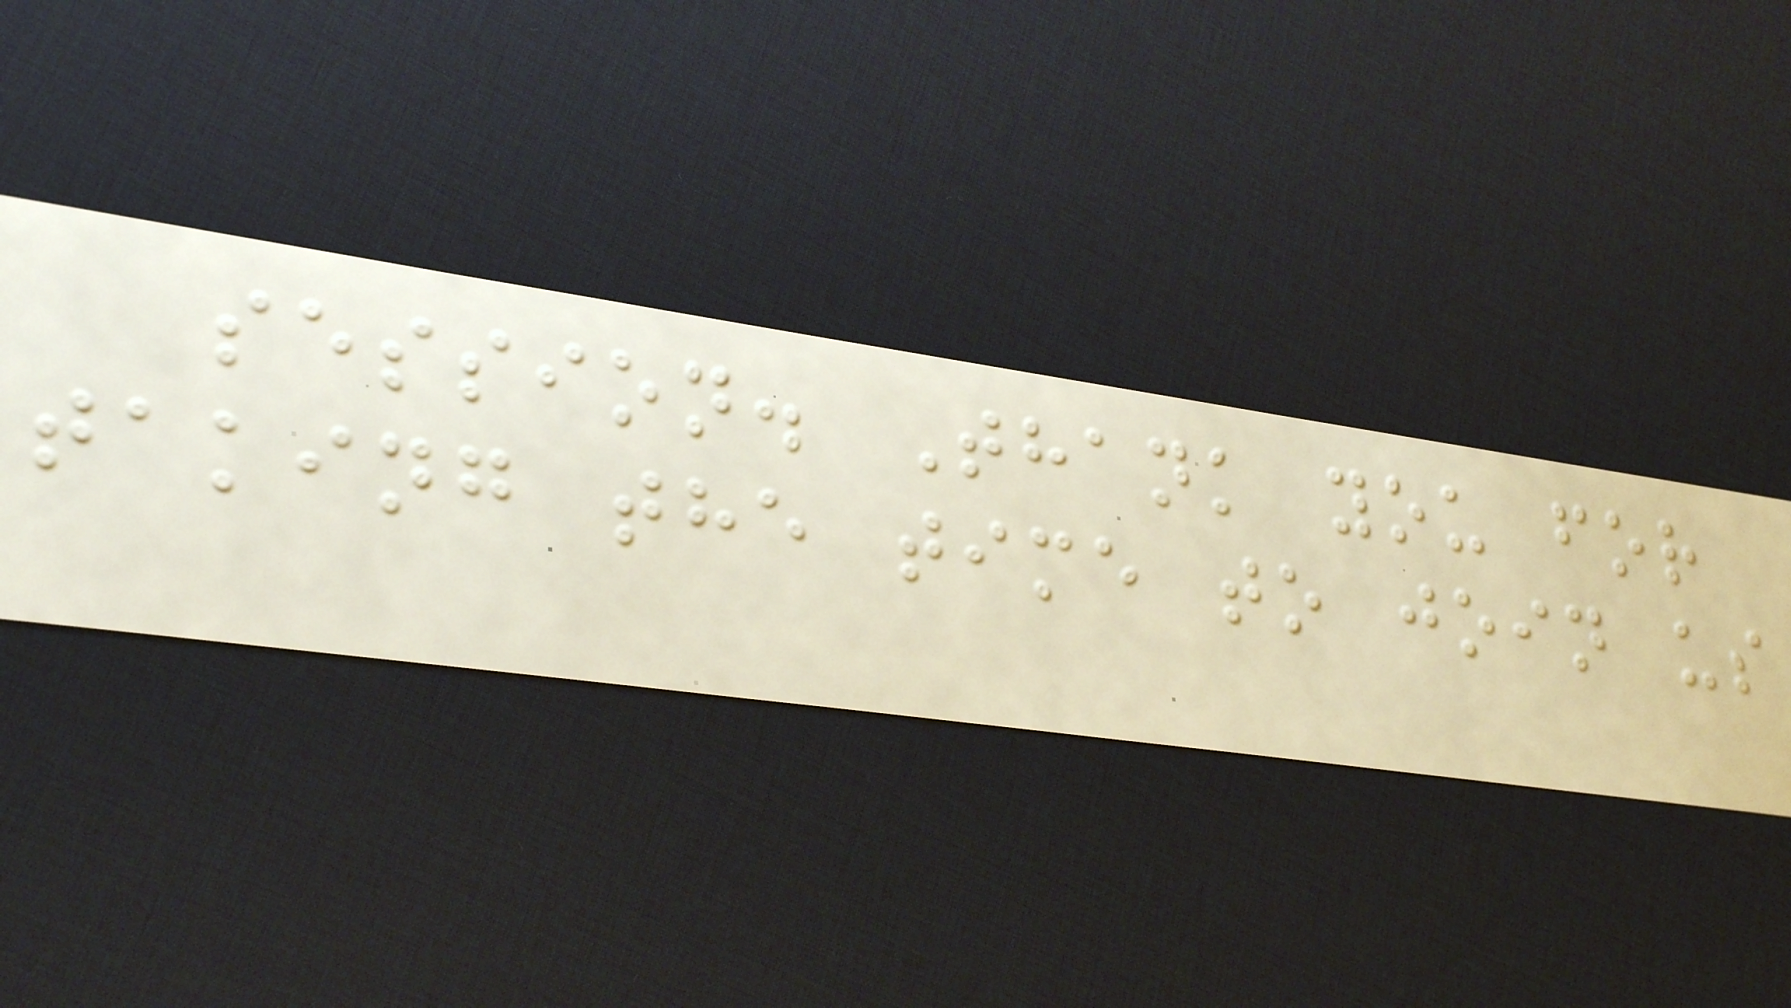session. Thank you for
taking the time to join us
